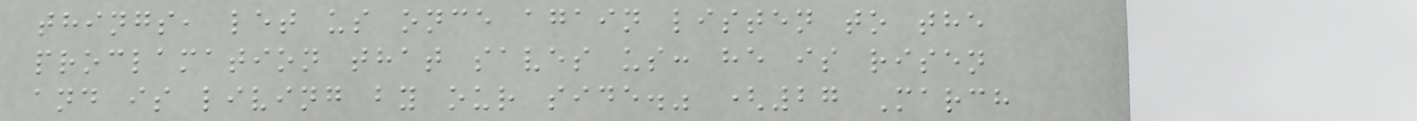things, let us once again listen to the
proclamation that saves us: he is risen
and is living by our side." (27 March
